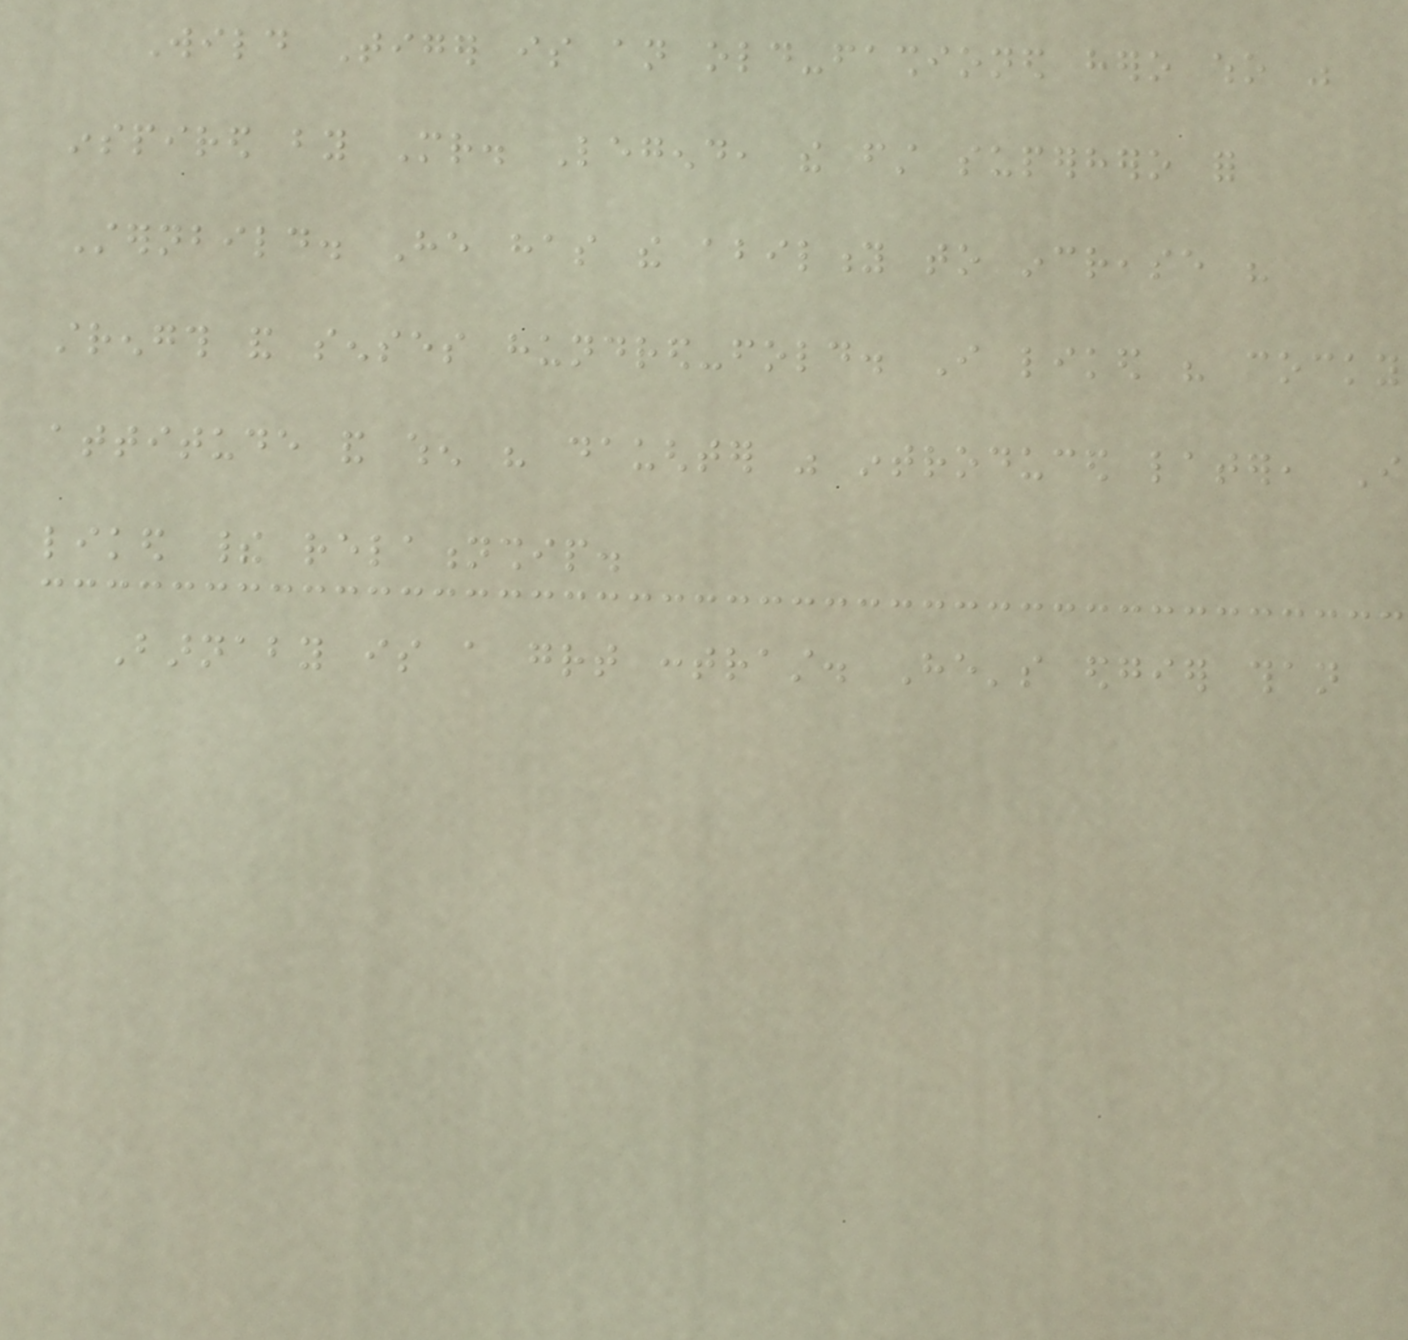Wild Tiger is an old-fashioned hero who was
inspired by Mr. Legend, the first superhero for
Sternbild. He has the ability to increase his
strength and senses hundred-fold. I liked his cocky
attitude and when his daughter was introduced later, I
liked their relationship.
Barnaby is a great contrast. He's edgier than
